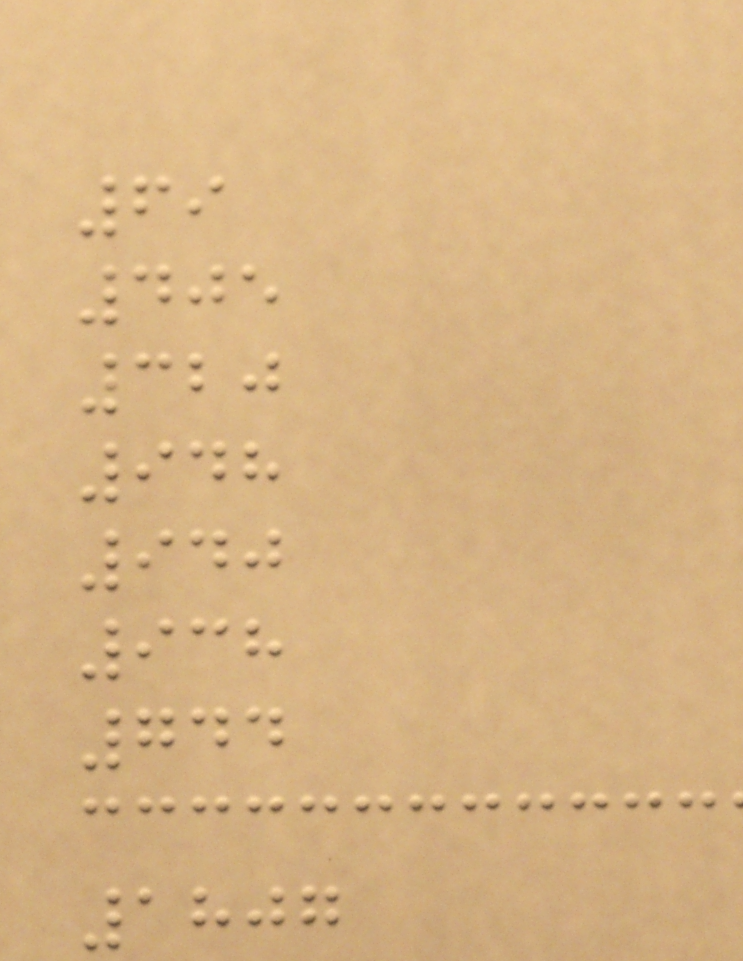69
405
320
948
940
938
744
1807
